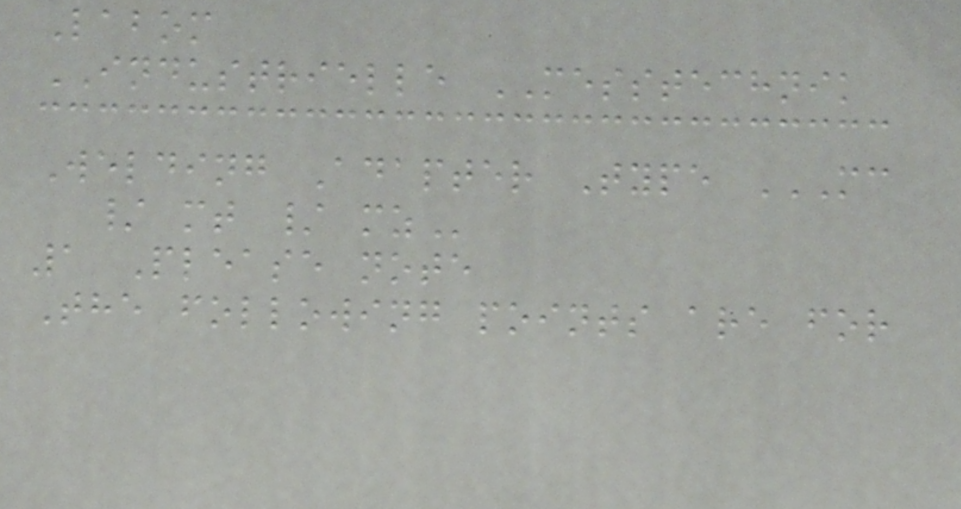Labom
INDUSTRIELLE MESSTECHNIK
Welding Adapter Type MC
/ MT / MZ
1 Please note
The following points are for
